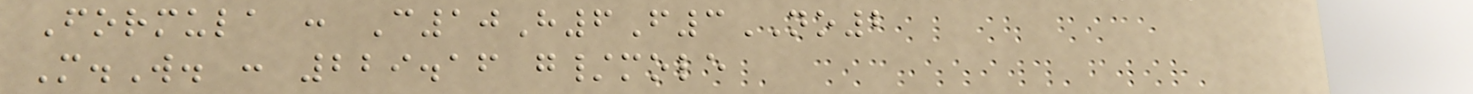Formula : C10H6F3NO2
M.W. : 229.16 g/mole
